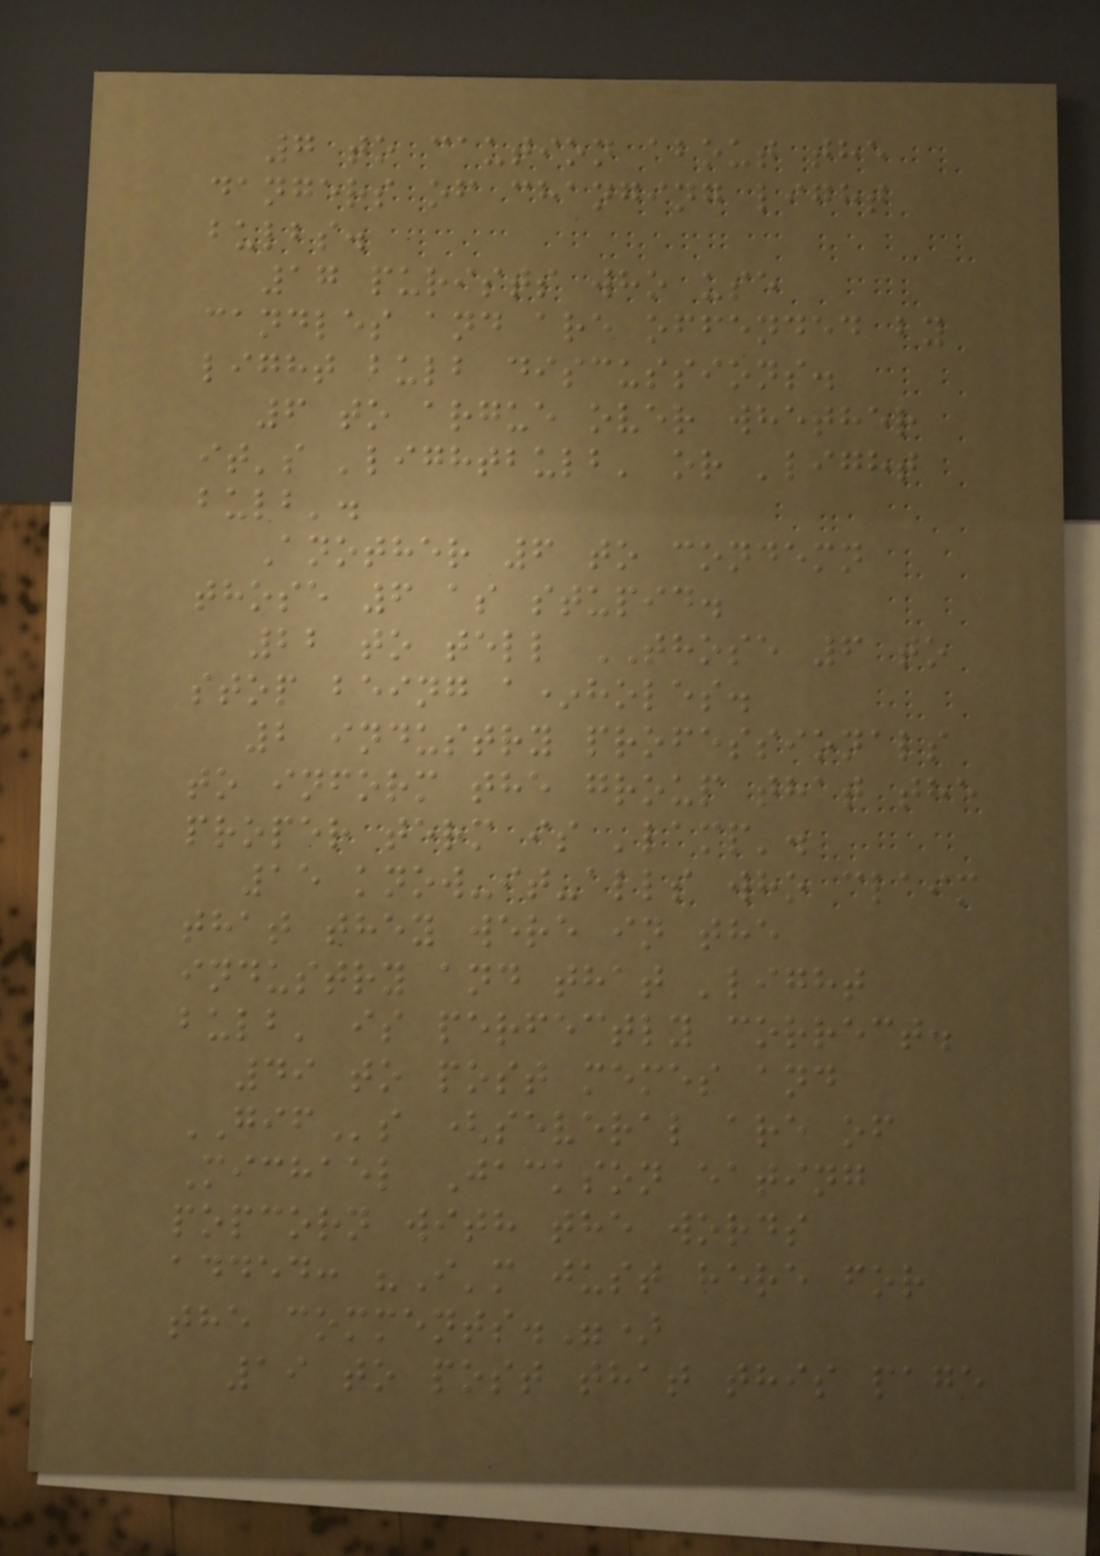7 to caution about the
dangers of changing light
bulbs.
17 purists who use
candles and are offended by
light bulb discussions.
6 to argue over whether
it's 'lightbulb' or 'light
bulb'.
Another 6 to condemn
those 6 as stupid.
22 to tell THOSE 6 to
stop being a*holes.
2 industry professionals
to inform the group that the
proper term is 'lamp'.
15 know-it-alls who claim
that they were in the
industry and that 'light
bulb' is perfectly correct.
49 to post memes and
GIFs (several are of
Michael Jackson eating
popcorn with the words
added: "I'm just here for
the comments.")
19 to post that this page
